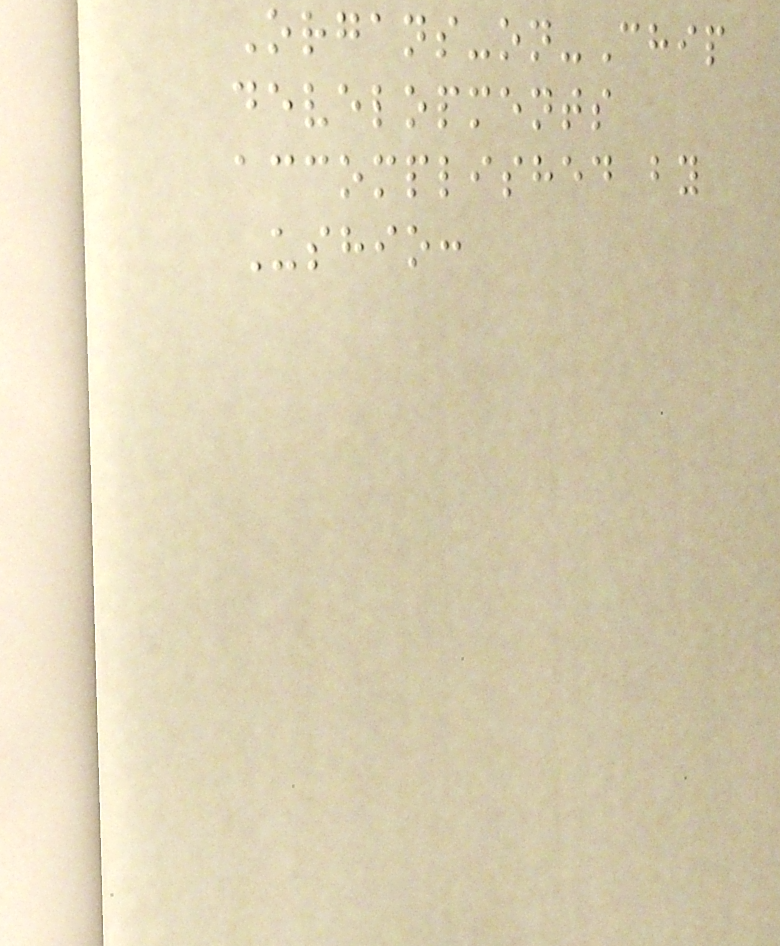Organs-on-Chip
developments
accomplished by
Ushio:
